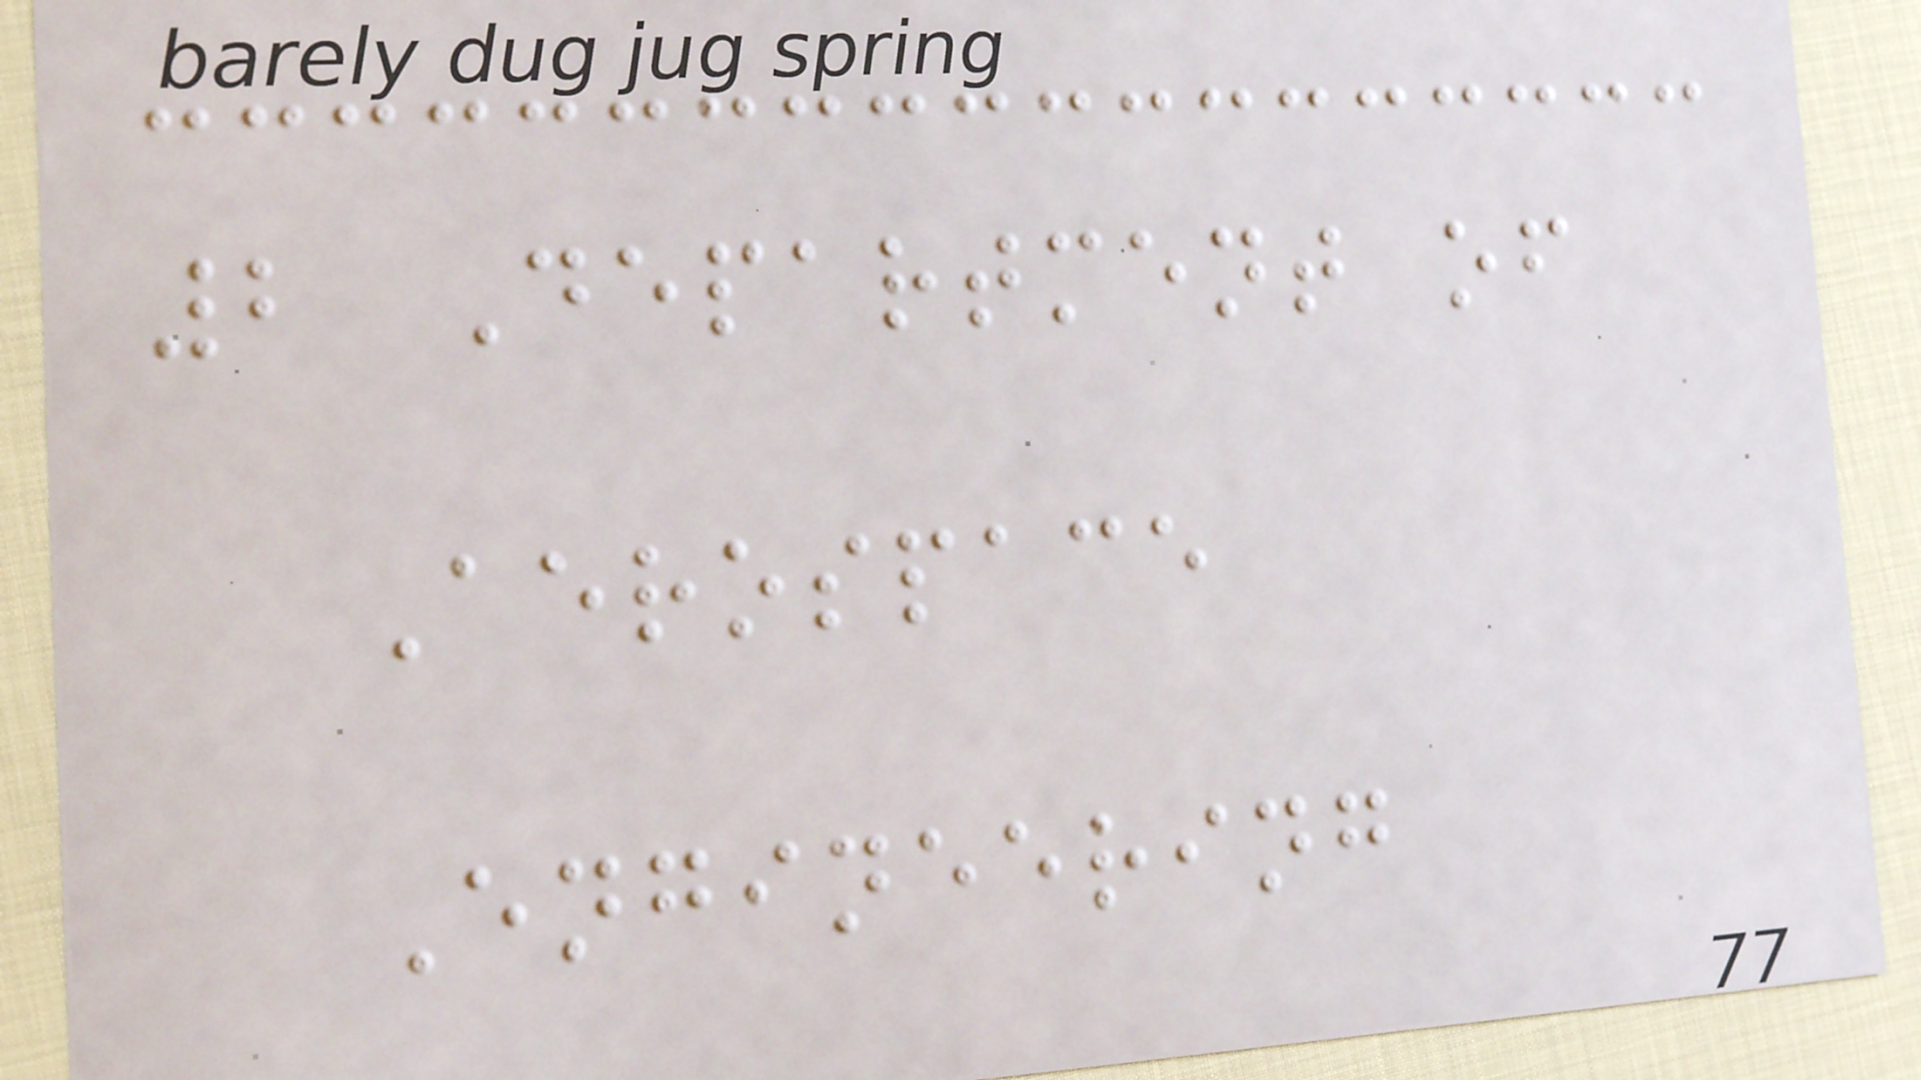2 Department of
Aerospace
Engineering
